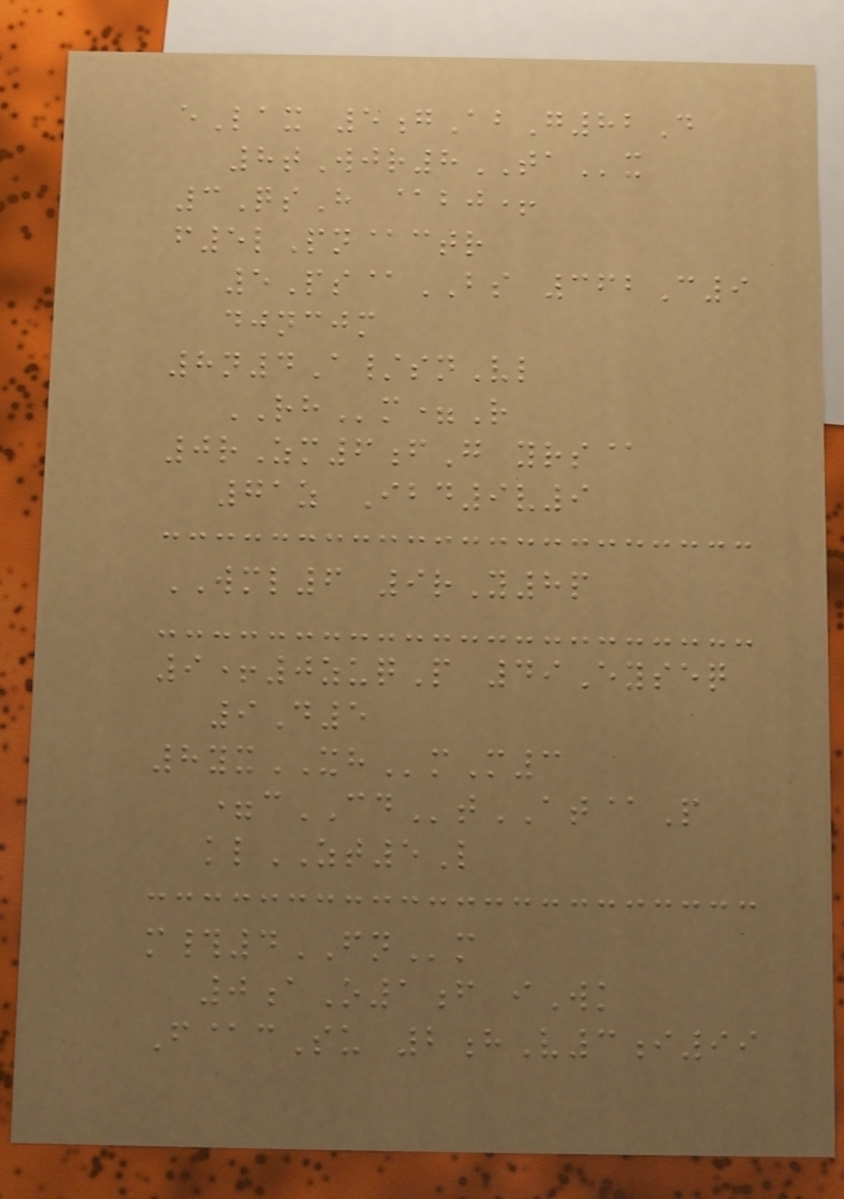eLax 5gAbG82D
8tWjr8TAx
3QsH @bj+
f5lPn@ctr
5Ps@BS 362C9
djncjm
8n4A/snVl
RHm=R
0rZm6fG yrs@
71z Ibd9v9
WML6 9rY8p
9+0zuqP 49Eyseq
9D5
8yxXHmM3
=cCDtAT@P
klZT5L
m#4FNm
0aO1f iWk
F@cSu 2hV3i99
